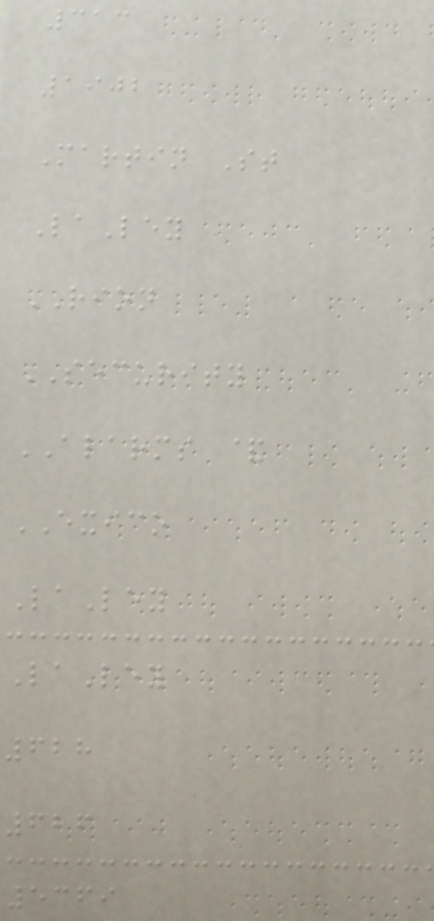313
1902
Martin St
LaLey
RION
SECURITY
ALARMS &
EXICO
LaLey
LaLey
628
626
5369
